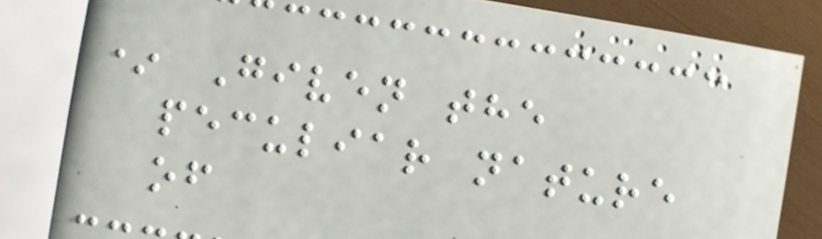* Given the
peculiar nature
of
